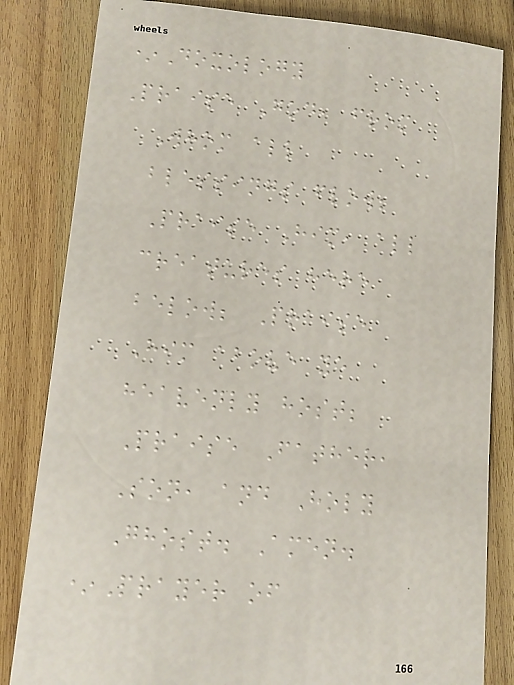*Doxology
Praise God, from
Whom all
blessings flow;
Praise Him, all
creatures here
below; Praise
Him above ye
heavenly host;
Praise Father,
Son, and Holy
Ghost. Amen.
*Prayer of
